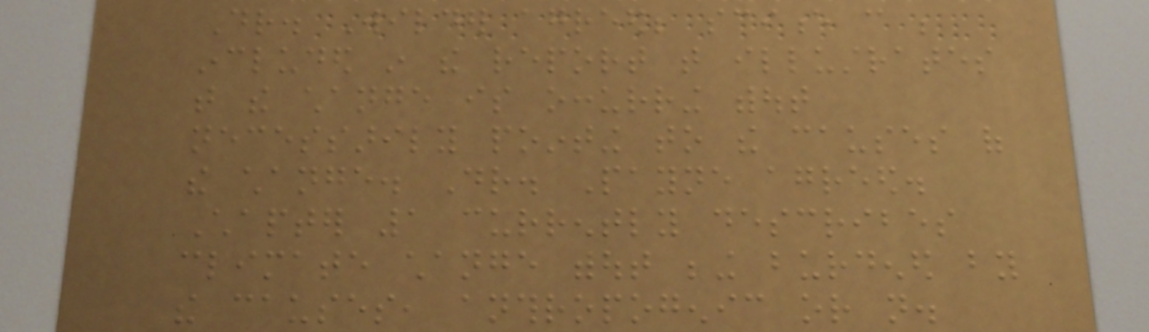Dr. Wilder agreed; science can be
included in the report that illustrates
that the change is occurring without
necessarily pointing to the causes of
the change. Dr. Payne agreed.
Chapter 1 currently describes
climate change without being burdened by
the causes, anthropogenic or not.
